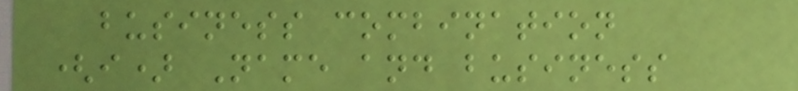business combination
(i) Name and business
